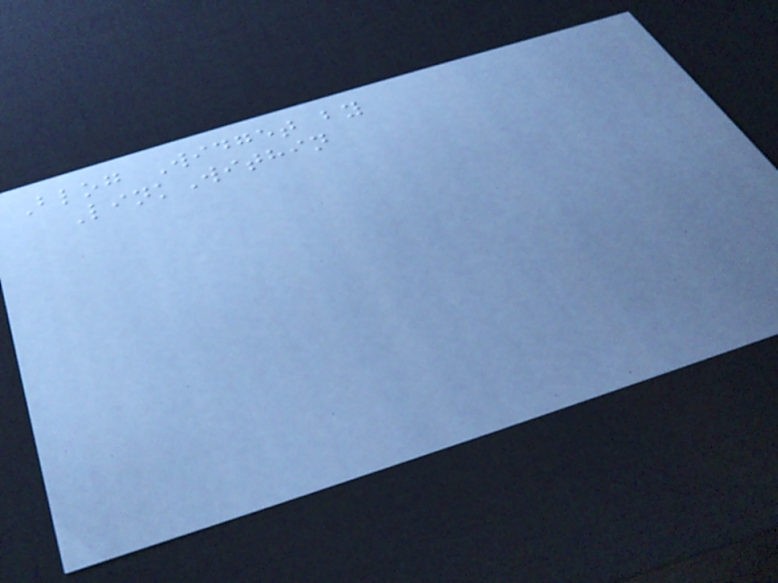Blog Widget by
LinkWithin
